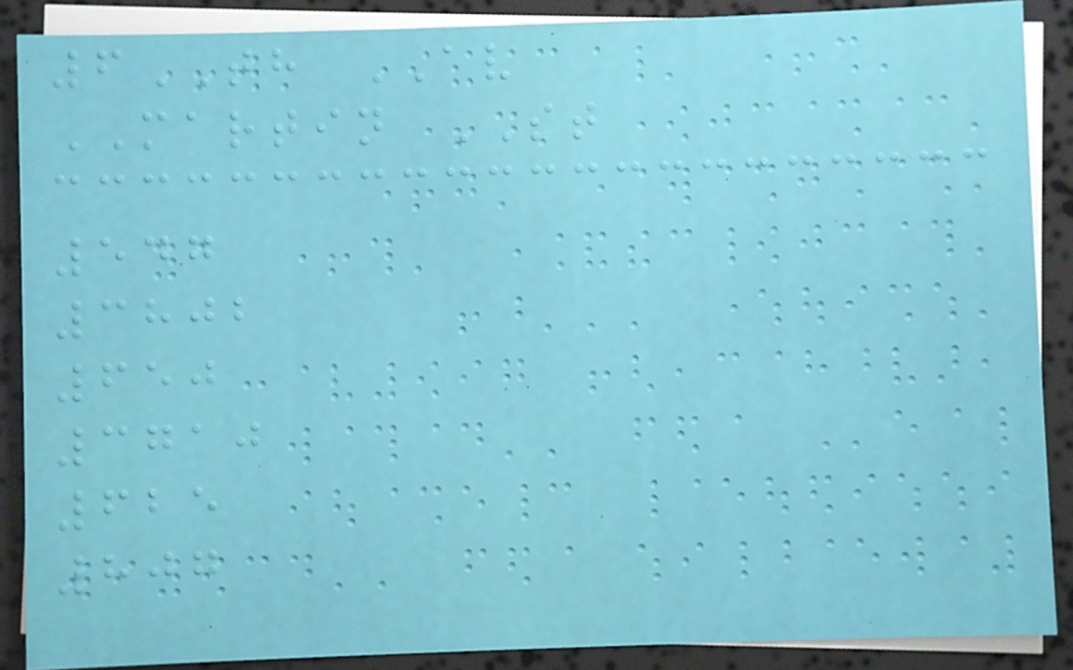6TH AV
MARTIN ST
547
3802
650
3710
625
807
